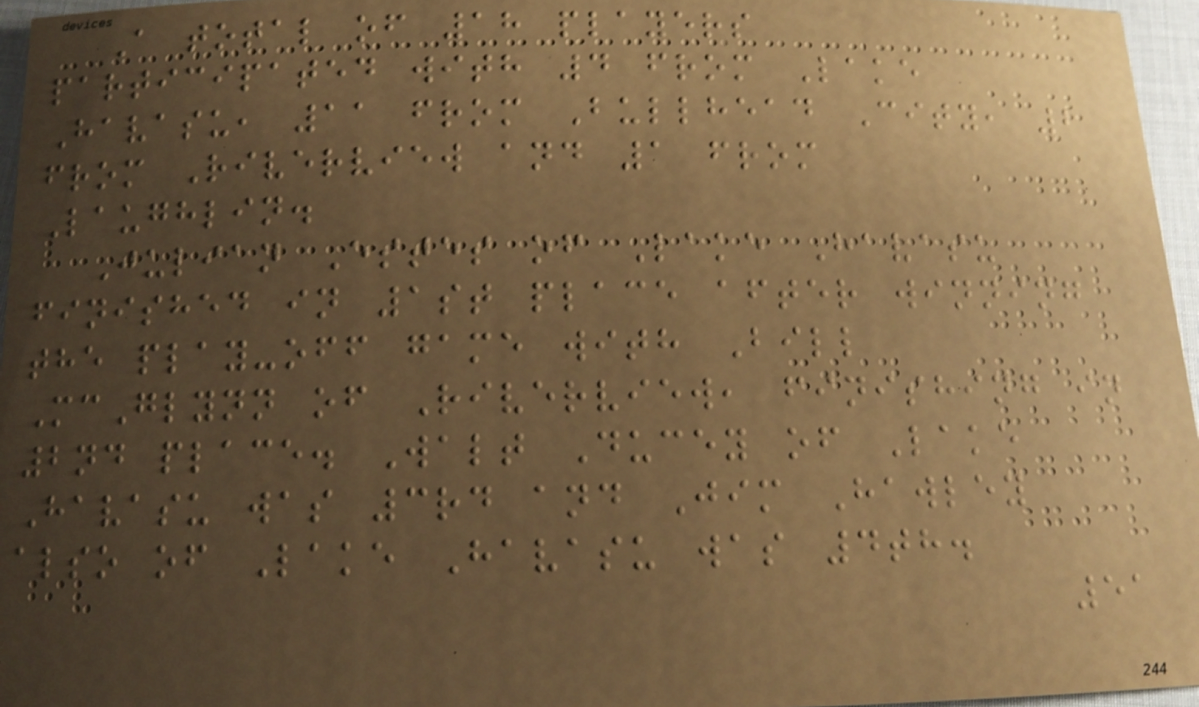A total of 18 players
participated with 4 from Lake
Havasu, 11 from Bullhead City, 2
from Riverview and 1 from
Laughlin.
Julian Estes of Lake Havasu
finished in 1st place after winning
the play-off game with Bill
McGlynn of Riverview, finishing in
2nd place. Walt Ducey of Lake
Havasu was 3rd and Jim Hawley
also of Lake Havasu was 4th.
51
